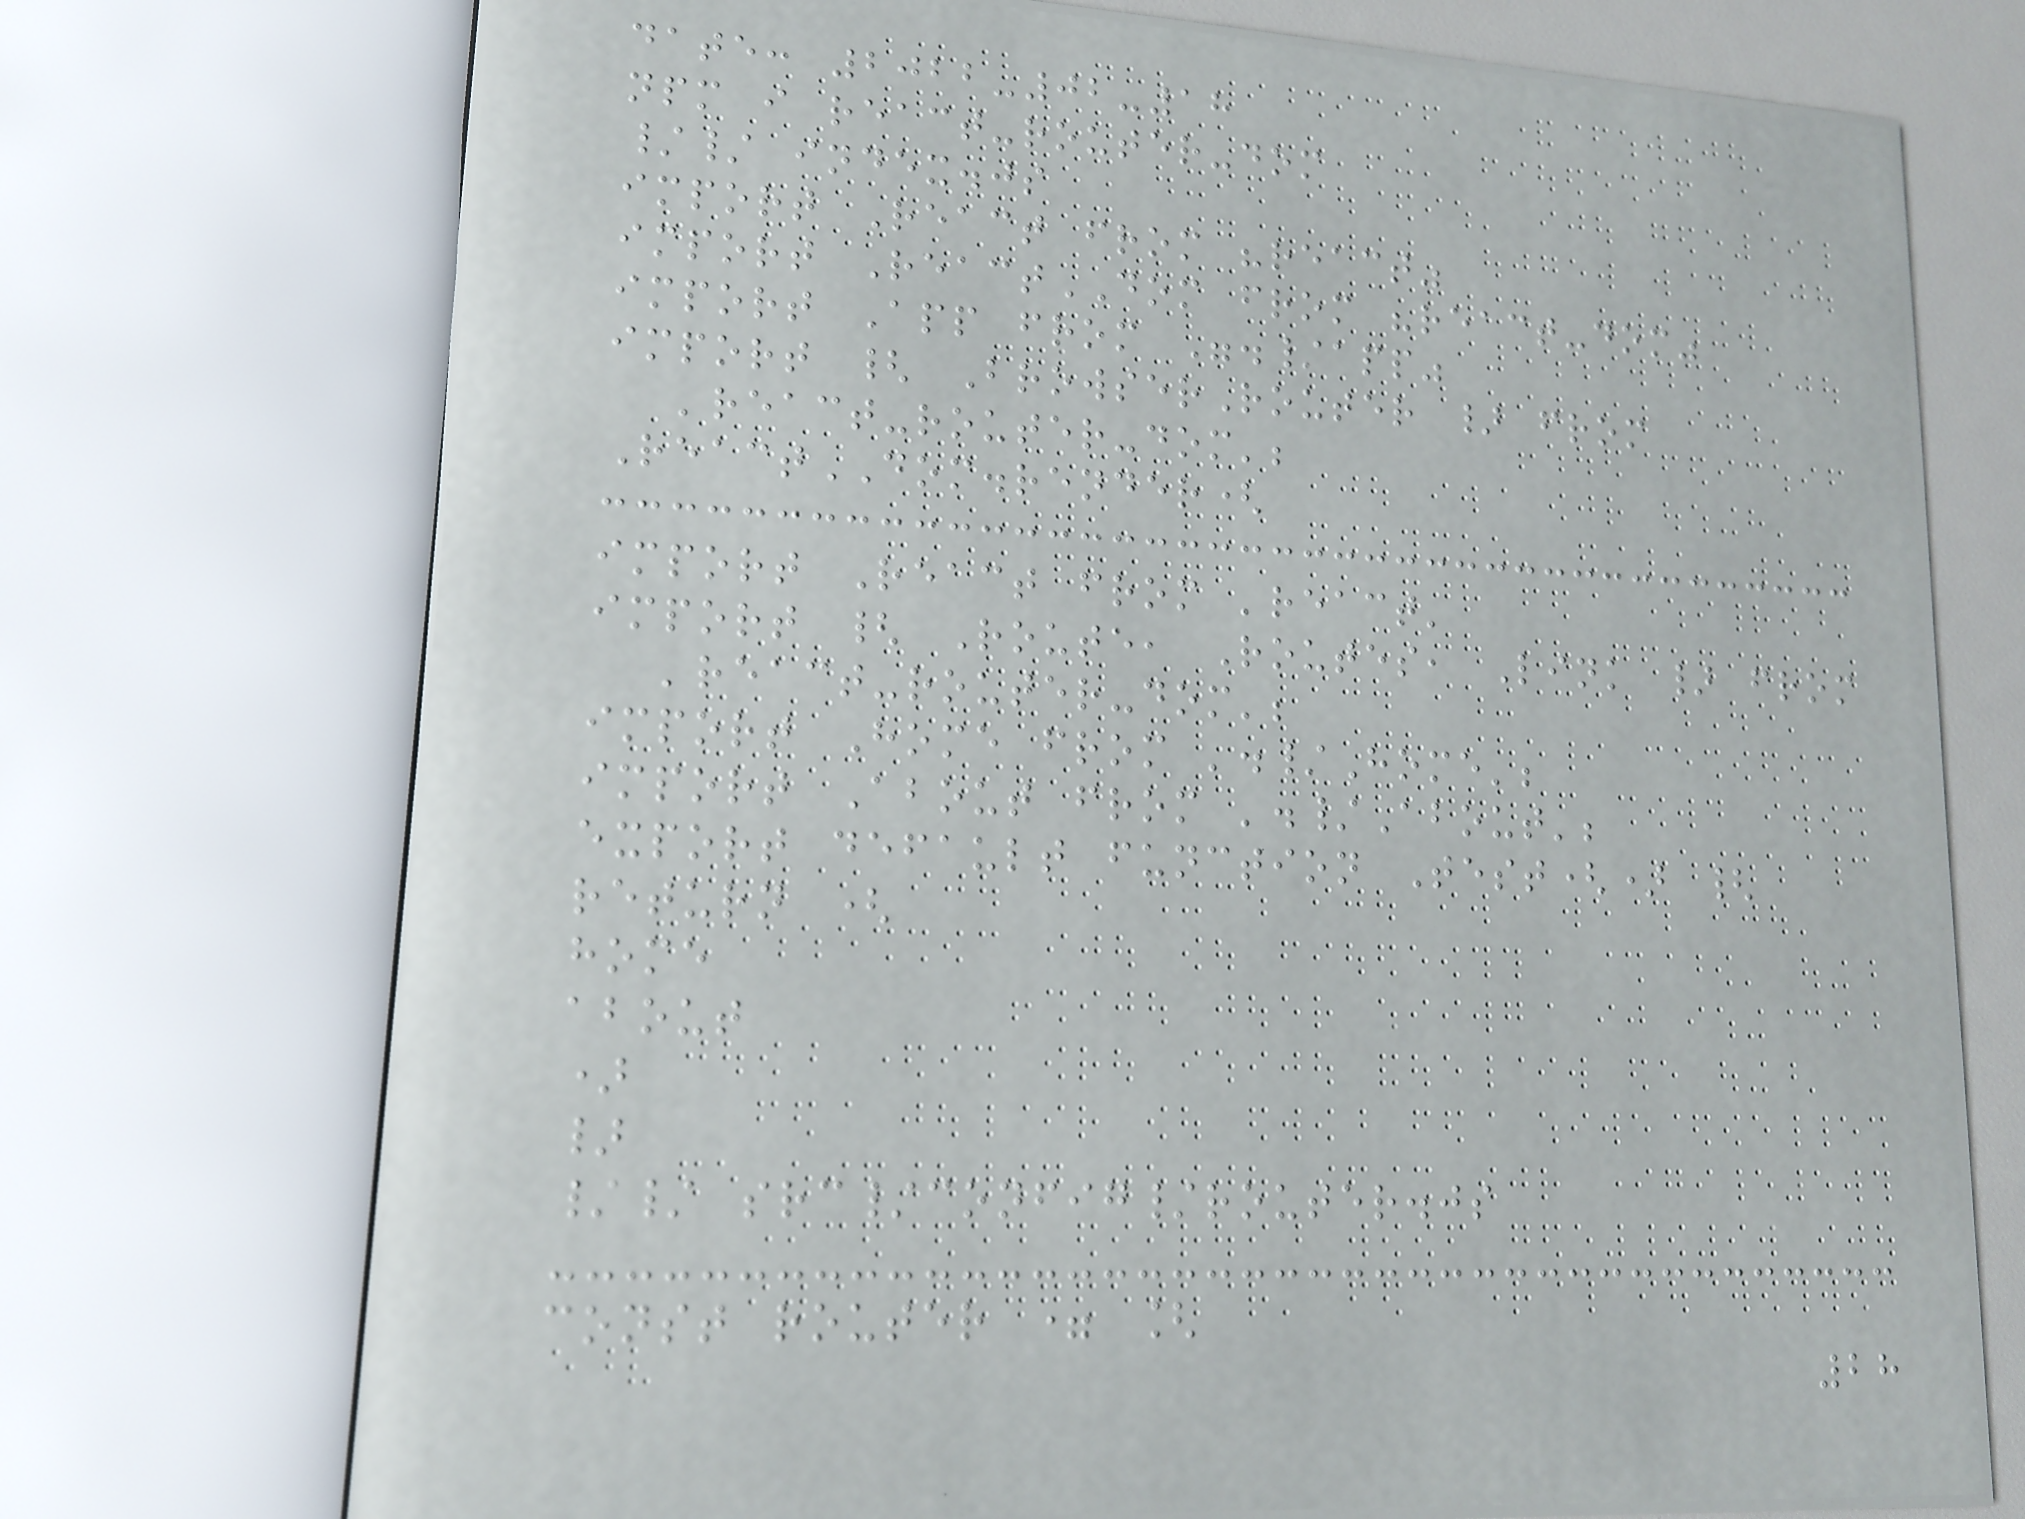date: 2022-02-18
npm i react-router-dom
// index.js
import React from "react"
import ReactDOM from "react-dom"
import App from "./app"
import { BrowserRouter } from
'react-router-dom';
ReactDOM.render(
import React from 'react'
import { Route, Routes, Link } from
'react-router-dom';
import Home from './Home';
import About from './About';
export default function Test() {
return (
home
about
)
}
// src/config/router.js
const router = [
28
